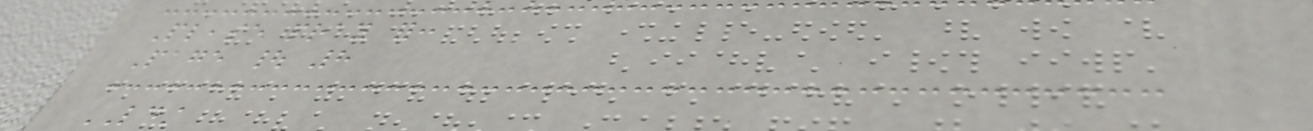Please pray for:
Page | 8
LDST
